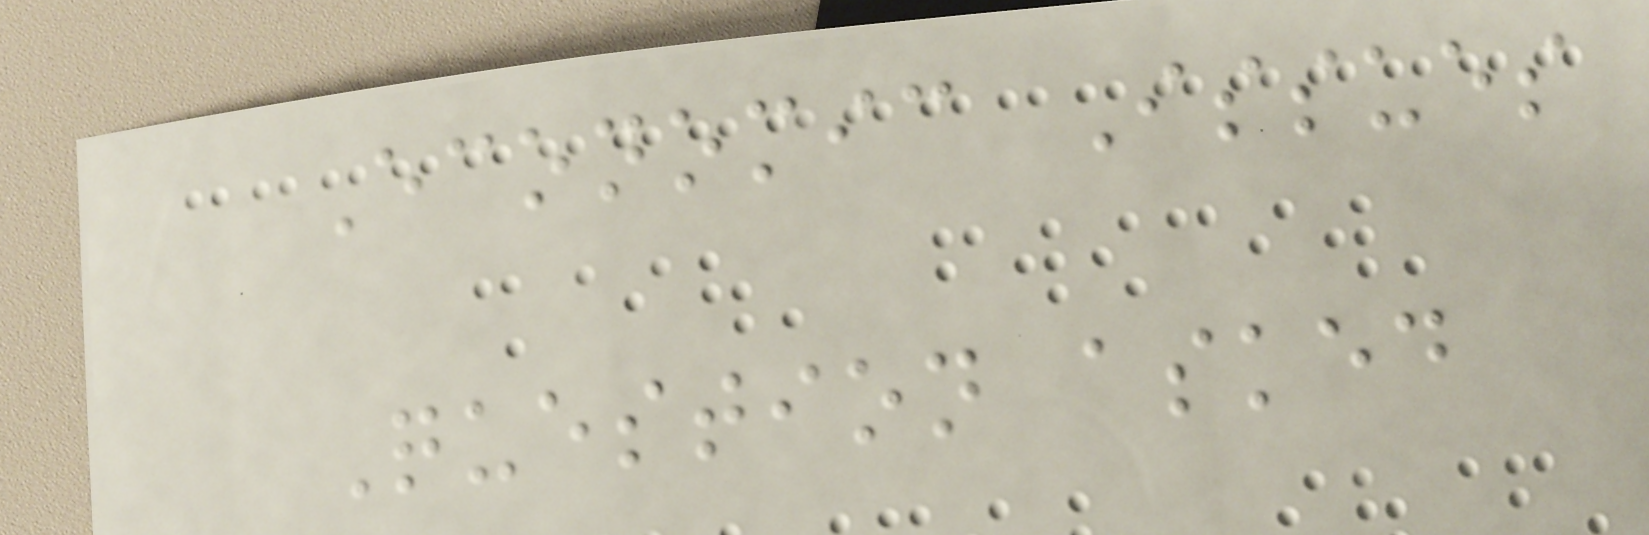Economic Issues
Question asked
